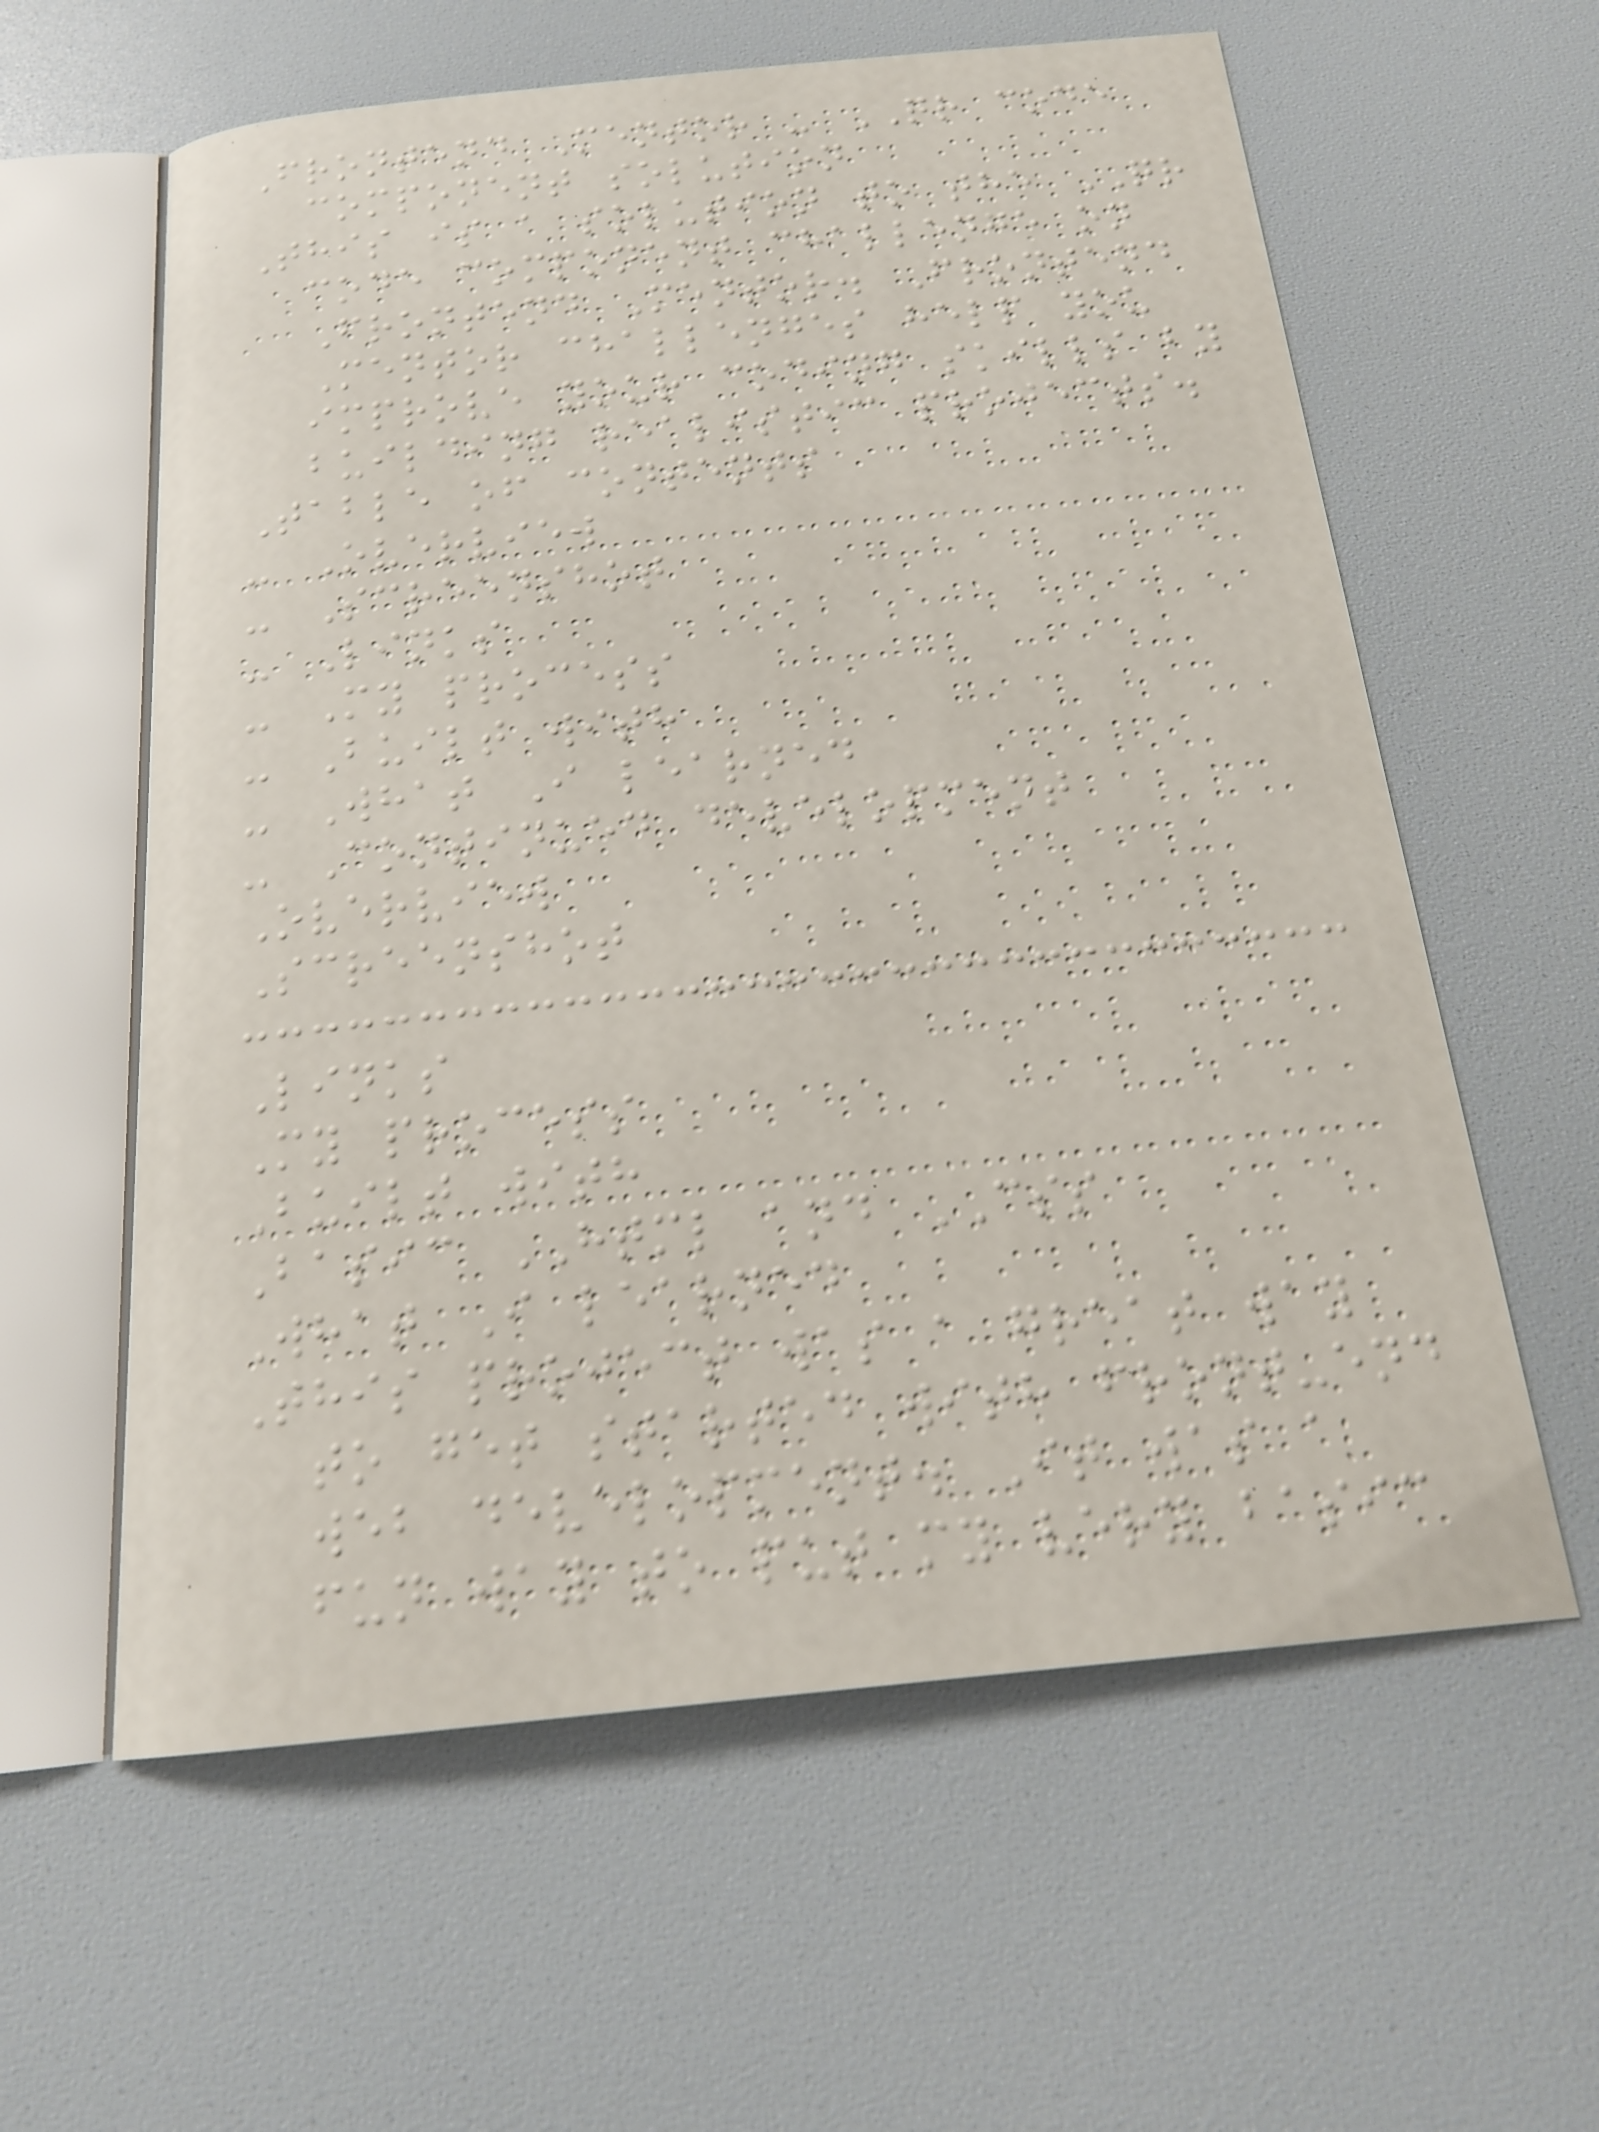Frontend Mentor - QR code
component solution
This is a solution to the QR
code component challenge on
Frontend Mentor. Frontend
Mentor challenges help you
improve your coding skills by
building realistic projects.
Table of contents
- Overview
- Screenshot
- Links
- My process
- Built with
- What I learned
- Continued development
Overview
Screenshot
Links
My process
Built with
Basic HTML and CSS
What I learned
This project was a great way
to get started with front-end
web development. It was a
fun way to put my very basic
